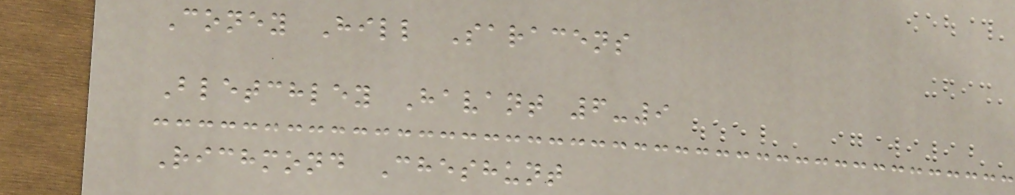Coney Hill Saracens
Bletchley Havant 6-9
Richmond Cheshunt
